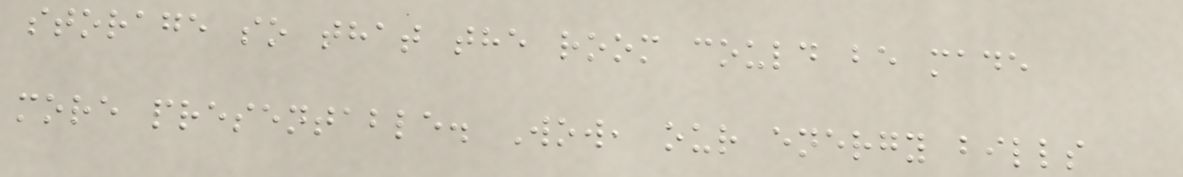storage so that the room could be made
more presentable. Wow, our energy bills
